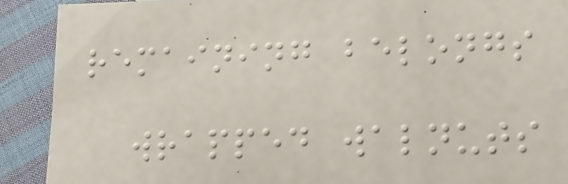remaining belongs
wrapped walnuts
